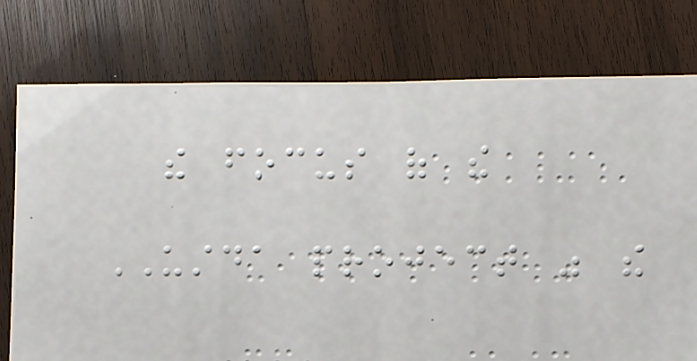the focus of the
USTDA project was the
